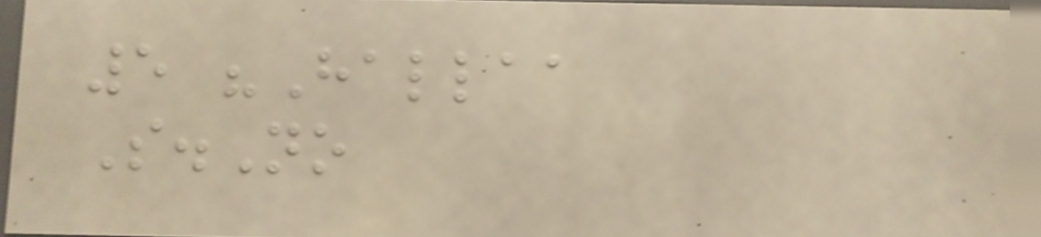5 "Hallaa
S.No
